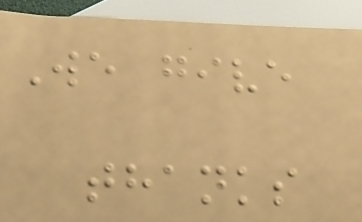We give
thanks
